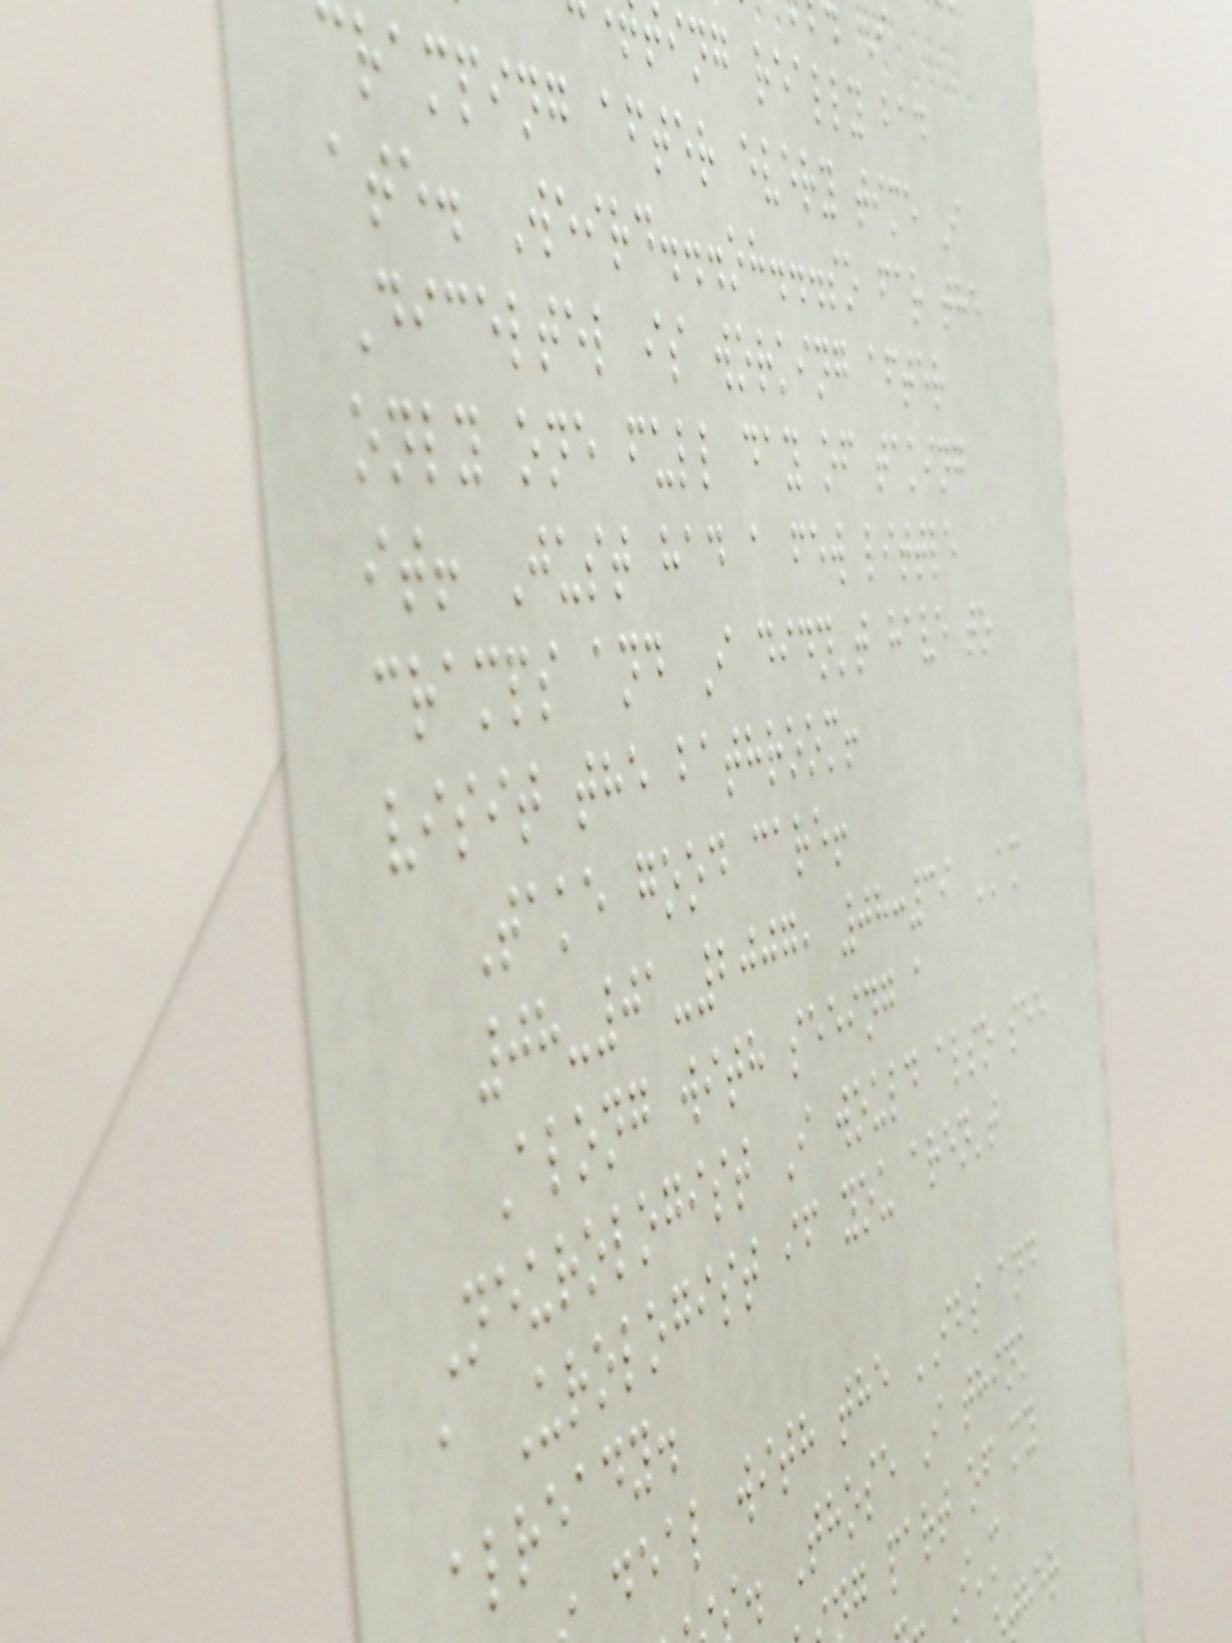ting really bad
cramping after every time I
ate. Weird...oh...so far the
Diceltel is working after
only one full day of taking
it! Just had a few little
cramps and I didn't have to
visit the bathroom!
Take good care!
08-01-2007, 08:39 AM
Along with seeing a
Neurologist I would also see
a Urologist if you aren't
already.
deal with the IBS and
. Those I think
g part of my
